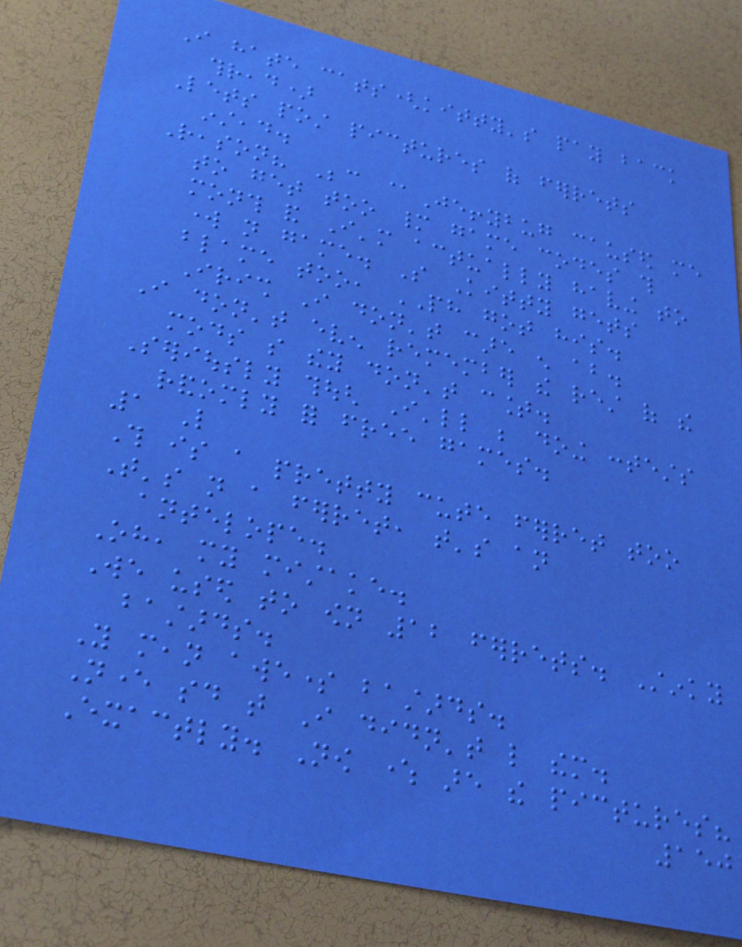I hate cats(kitty's pay back
thread)
Lets post pictures of ferrets
instead.
Reason? Because @Jeffybug caused me
to get too many game codes this
month and I'm actually having to
work not game. So Kitty gets
blame too, PH got his.
Irish I don't care enough about.
I don't even remember the rest of the
mods so they don't count.
Seriously though I'll be doing contests
randomly for free games.
1 Like
This is a pretty cute ferret too
That's not a ferret, that's an
antelope.
Oh, my mistake.
We used to own 12 ferrets. Stinky
bastards.
You mean awesome bastards.
Never said that I didn't like them.
Exactly. Now where are the pictures?
150
